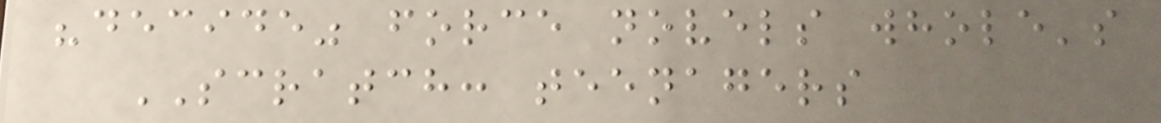"decide" force novels whole's
SCRATCH: teenagers
